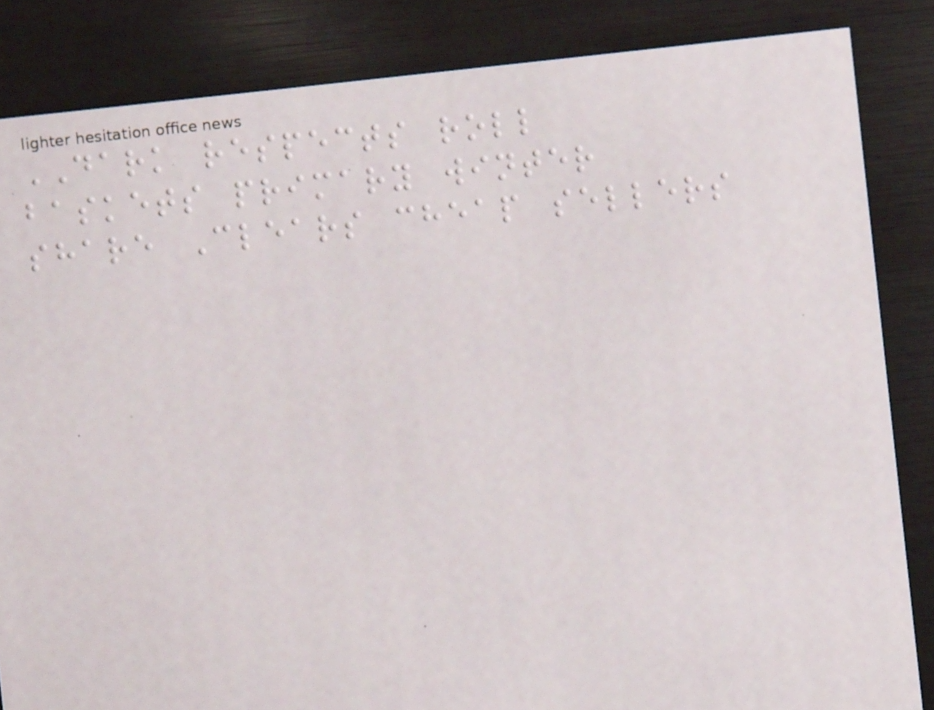DARK respects roll
baskets primary winter
share Clears cheap sellers
